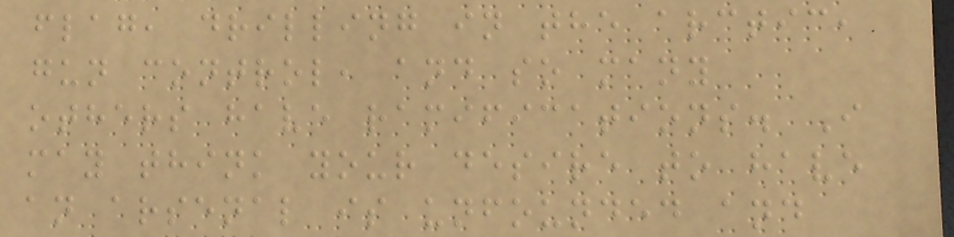flag, drilling in the arctic,
gun control, and so many
others have ramifications. I
may think your desire to have
an arsenal is unfounded and
